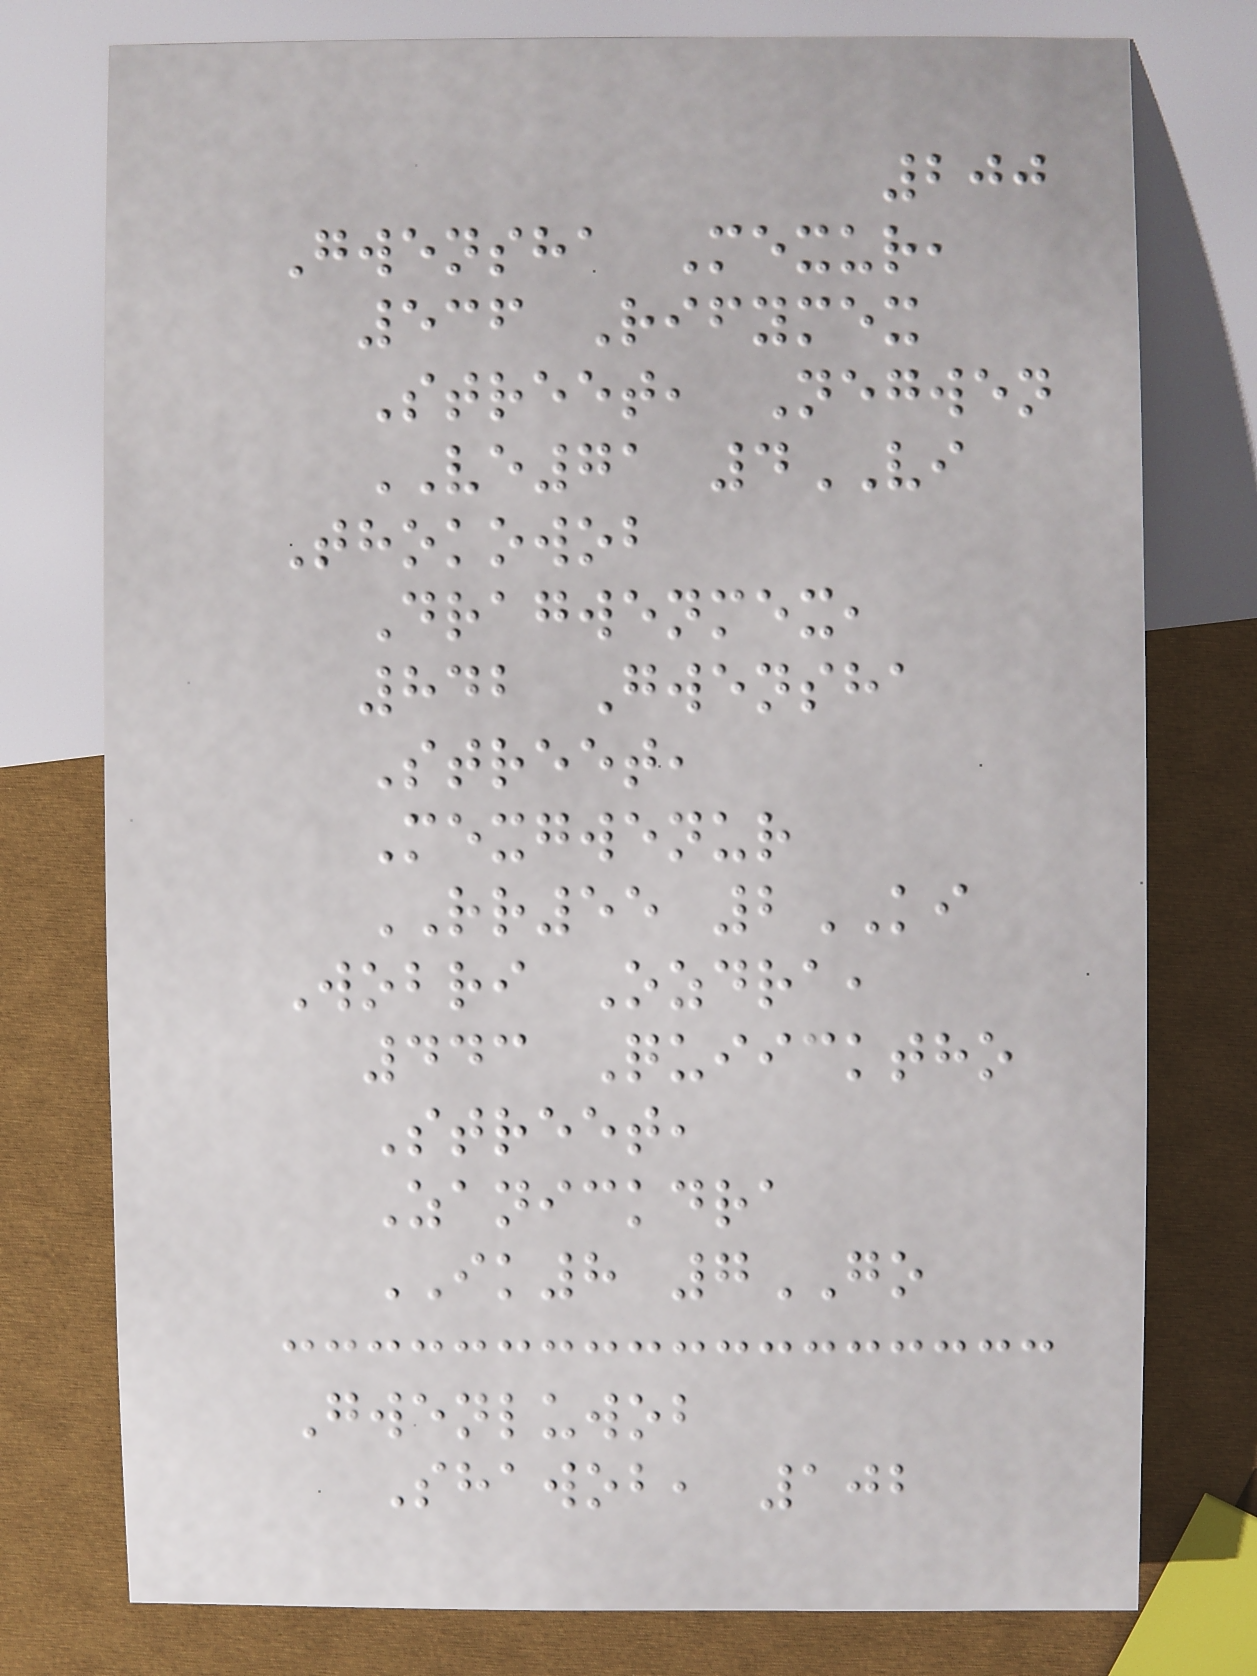200
Gwensha Mexur,
536 Rifymex
Street, Negwen
VE71 4VI
Thokowob
Dragwenmex,
842 Gwensha
Street,
Mexgwenur
RR55 2KI
Wobri Ozdra,
443 Quiicktho
Street,
Zanickdra
IK8 7GO
Gwenluwob
Shawob, 102
